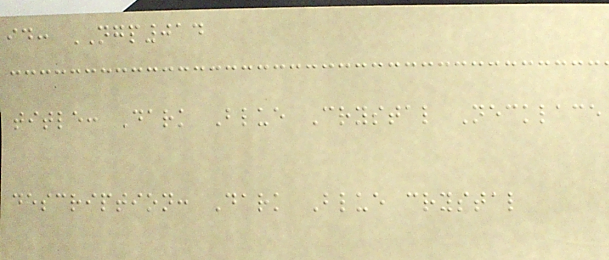id: NGP014
title: Dark Blue Crystal Necklace
description: Dark Blue crystal
